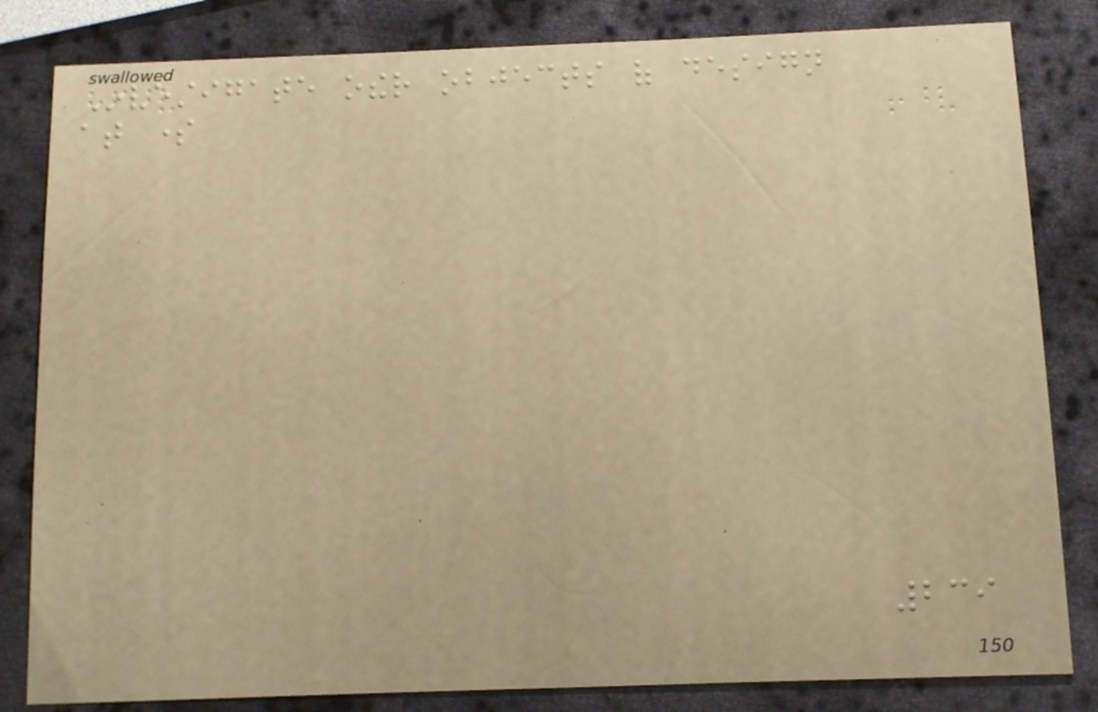Investigate other objects of design
at some
239
